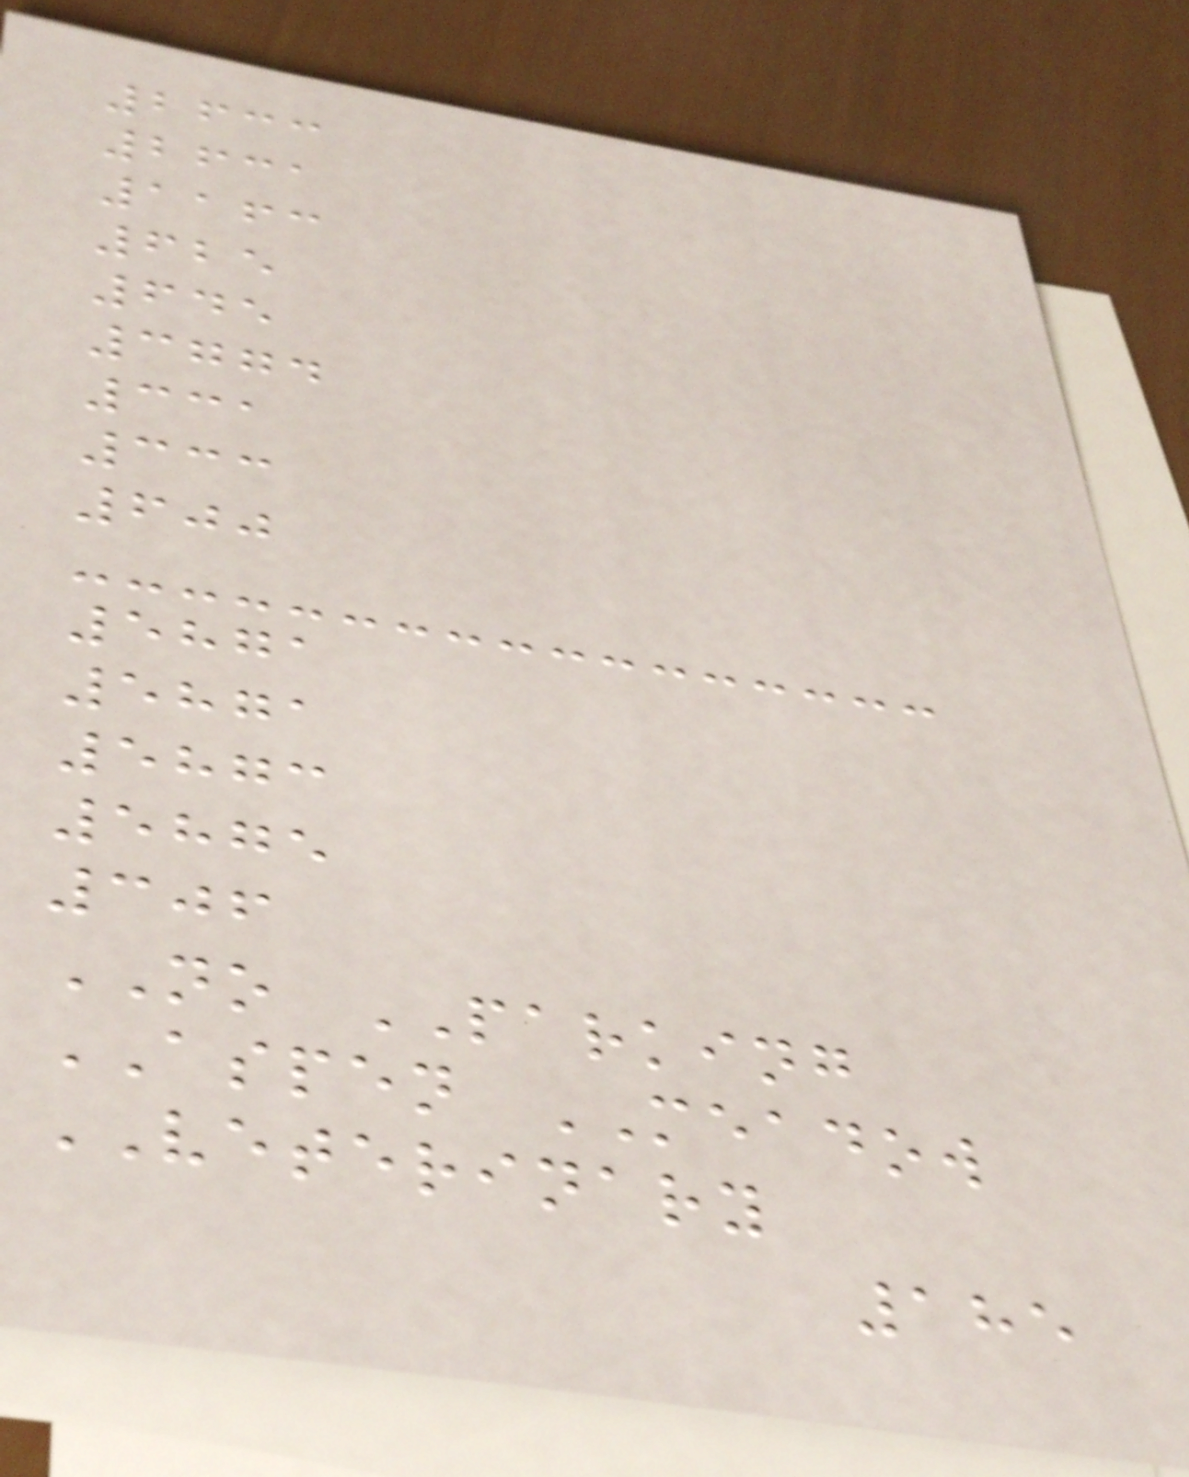2633
2631
1163
625
645
3774
331
333
600
5871
5871
5873
5875
306
NO PARKING
ASPEN MEADOW
VETERINARY
185
